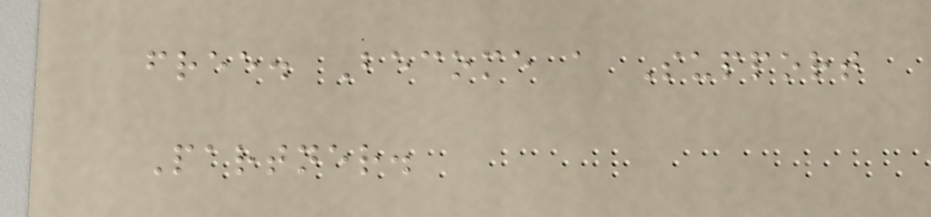free. Become a Support
Partner.
